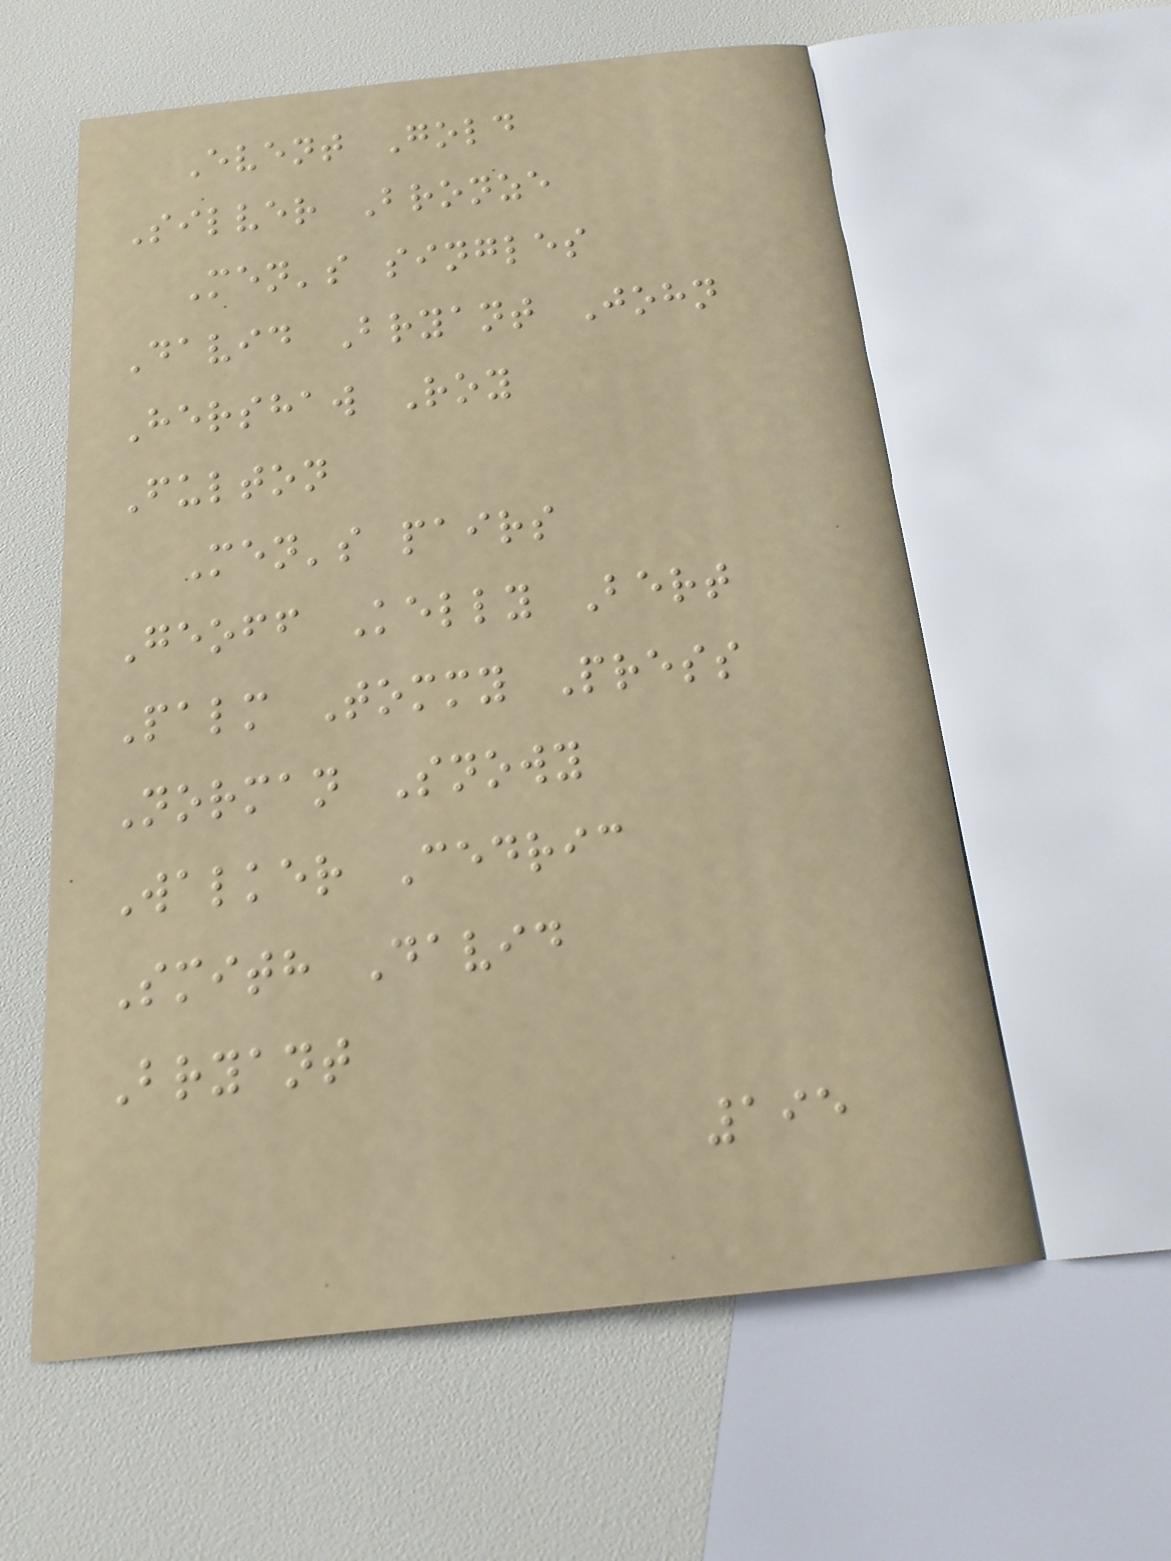Event Gold
Silver Bronze
Men's singles
David Bryant John
Hershaw Roy
Fulton
Men's pairs
Geoff Kelly Bert
Palm Tommy Press
Norman Snowy
Walker Cedric
Smith David
Bryant
195
